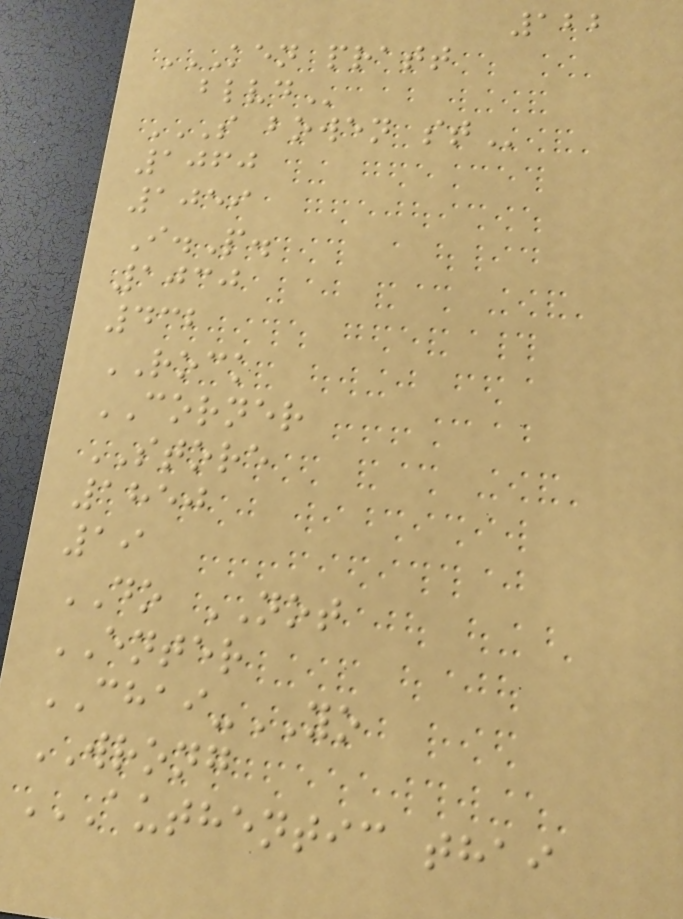122
KEN PRATT
BLVD
S BOWEN ST
1060
1059
I.P.
1030
432
ROCK
CORNER
STORE
1850
19
DO NOT
ENTER
CHAI-YO
WRONG
AUTHENTIC THAI
